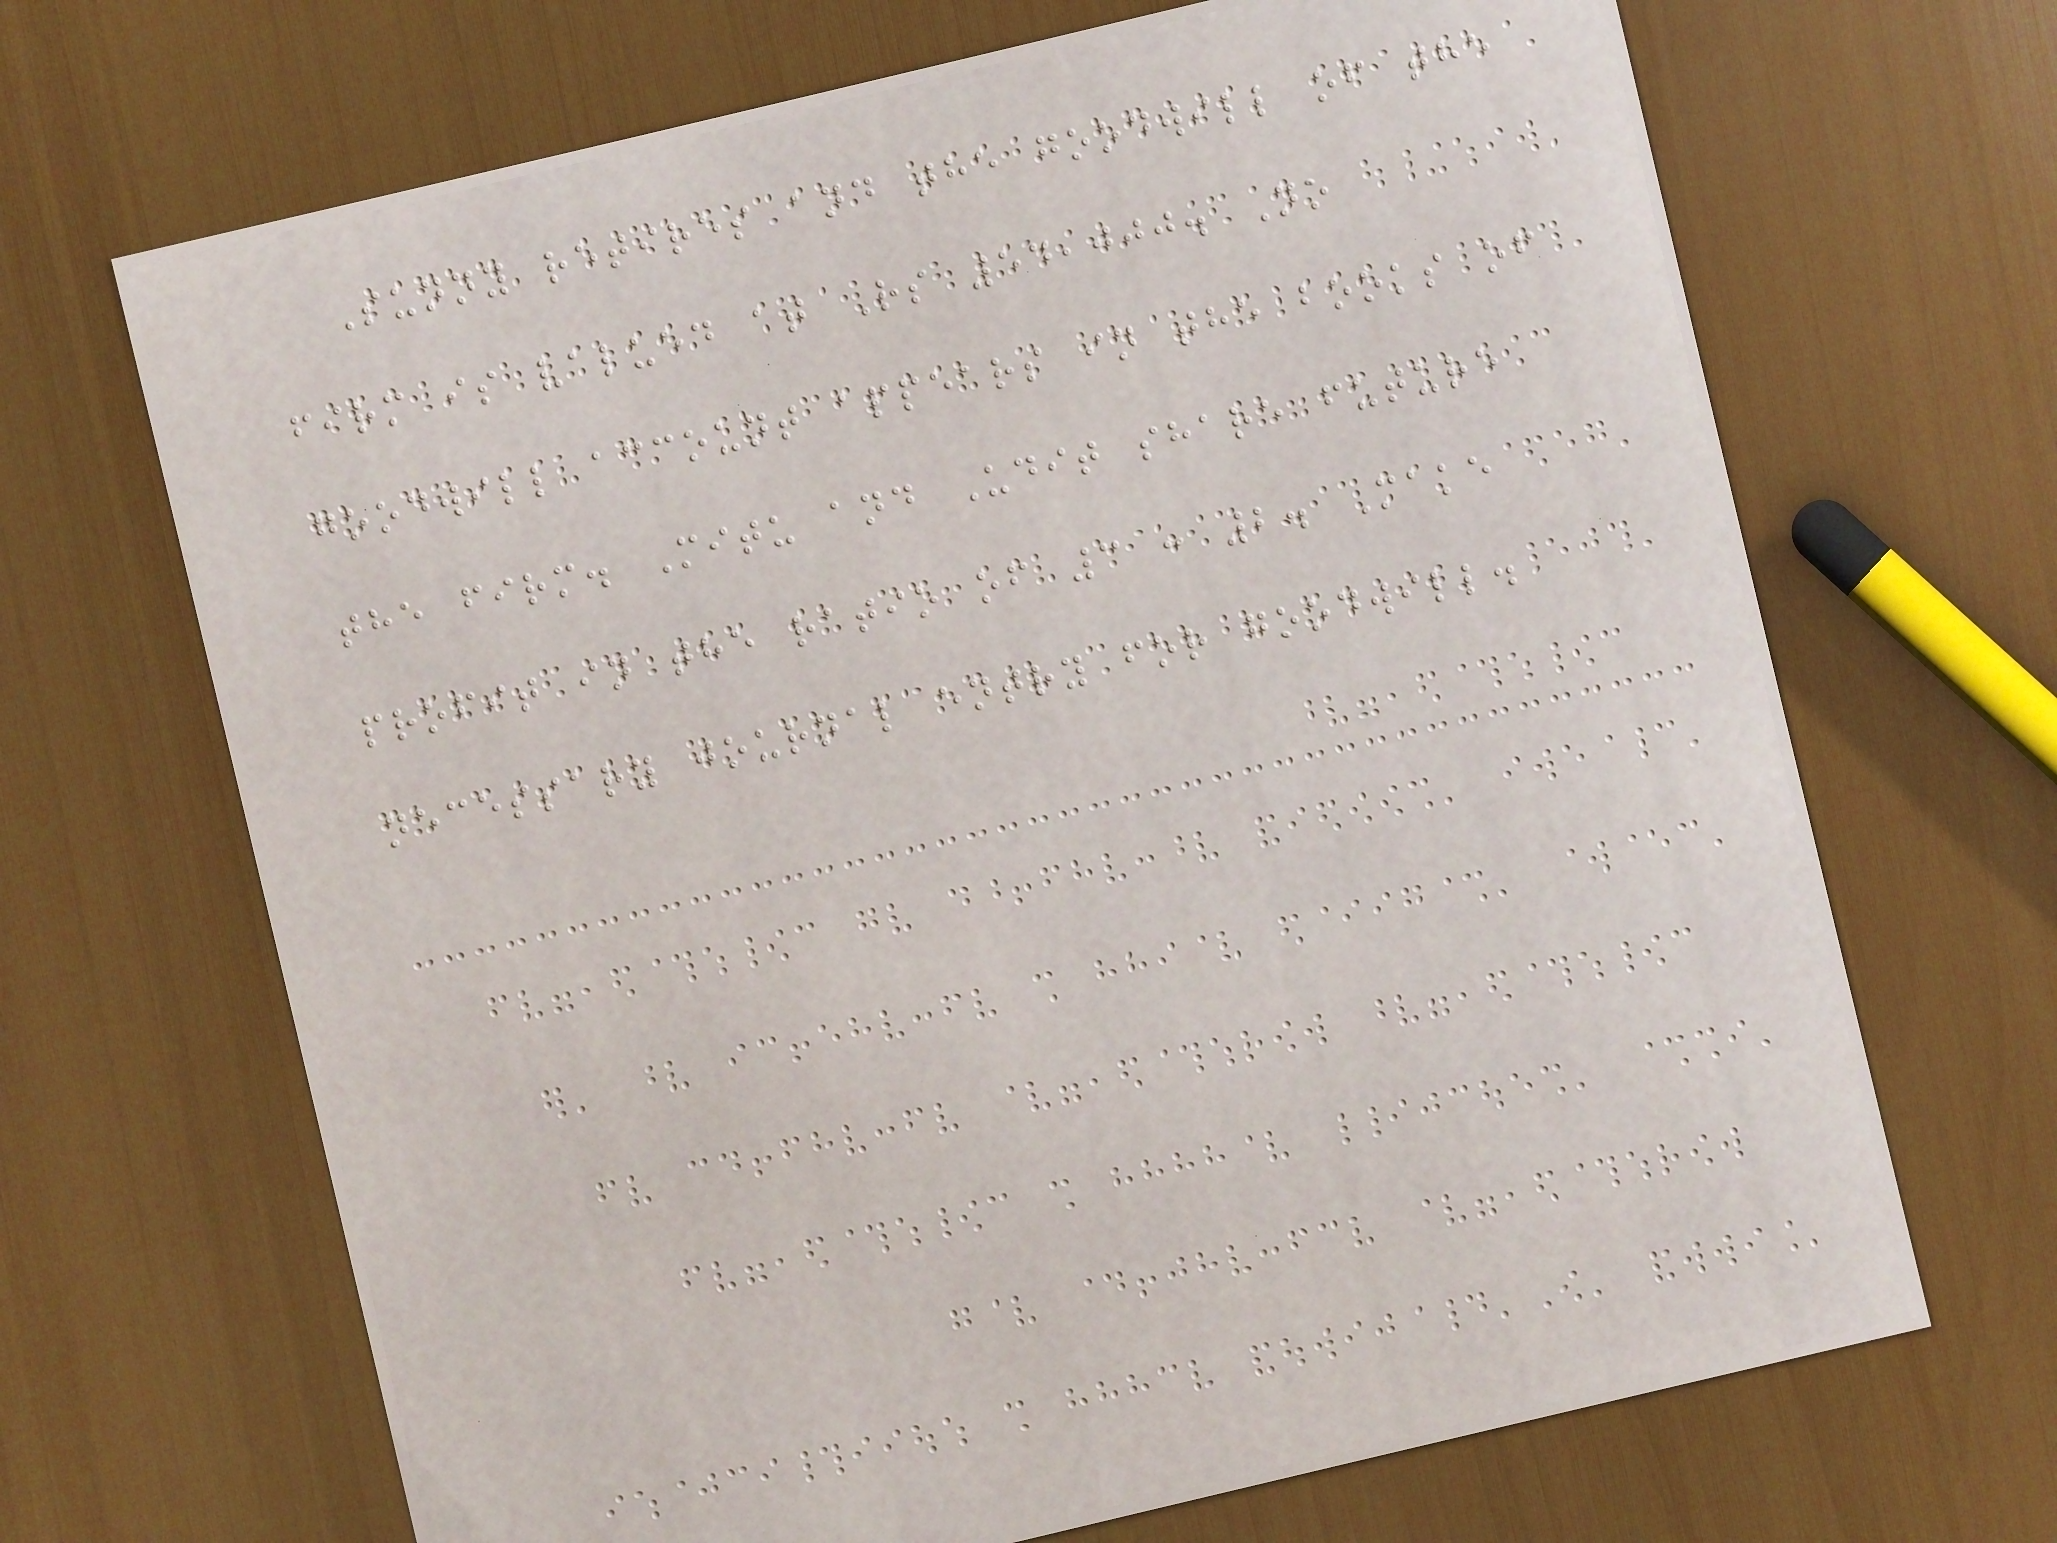Sunny retires and the goodwill of the
firm is valued at Rs 54,000. No
goodwill account appears in the books of
the firm. Mitu and Udit share future
profit in the ratio of 3 : 2. Make
necessary journal entry for goodwill.
